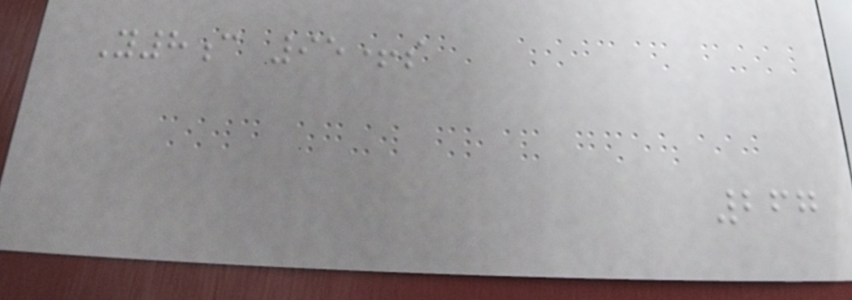Y8c 95+s
267
